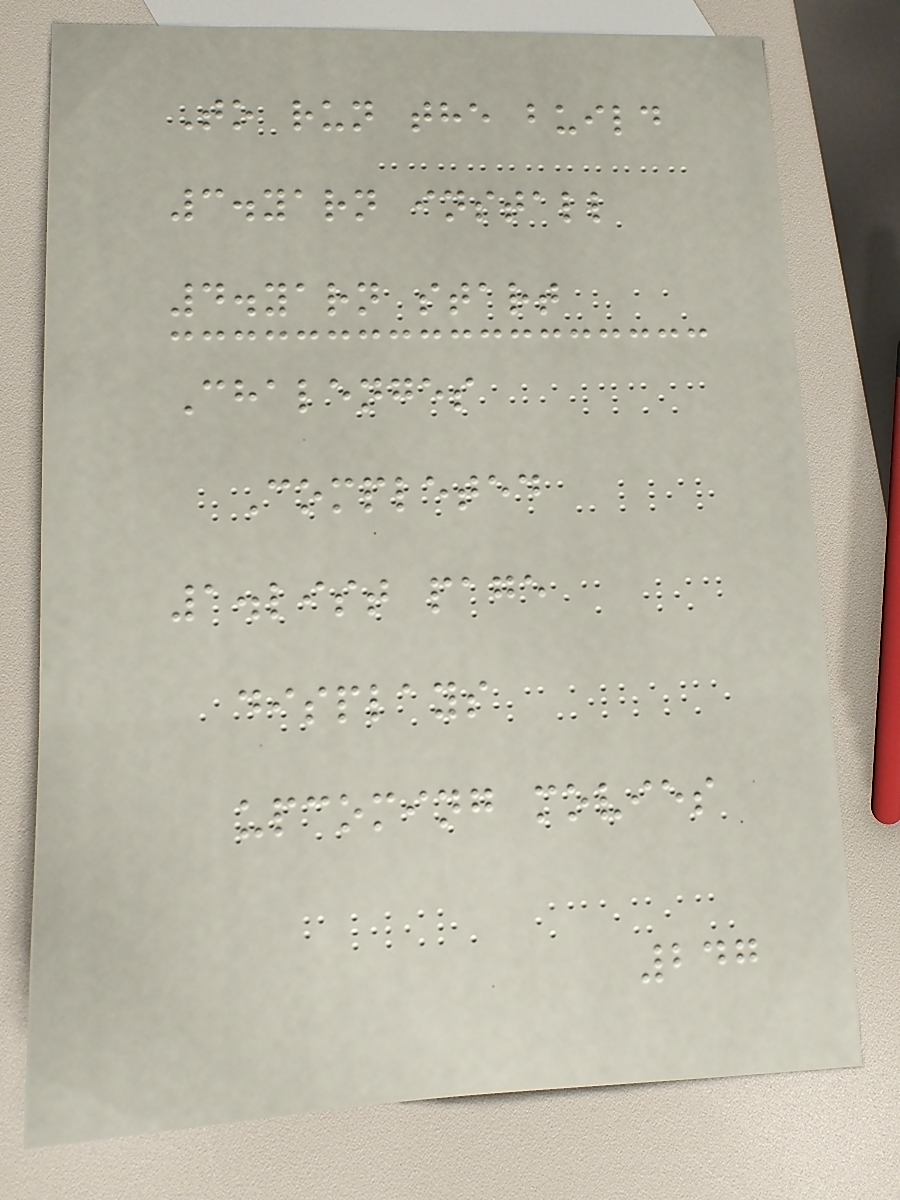To run the build
3.yarn install
4.yarn start
Chalenges
Completed
1.list page
displays
upcoming movies
247
